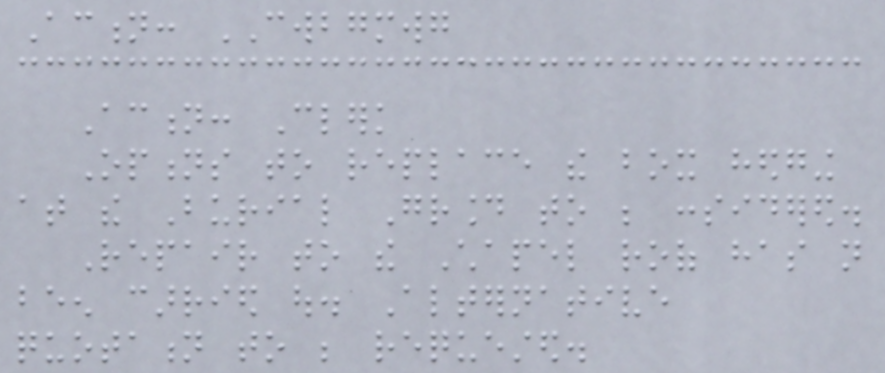Action: CWBGMWG
Action: Clerk
Options to replace the box hedging
at the Burial Ground to be considered.
Repair to the Chapel roof has not
been carried out. Alternative
quotation to be requested.
